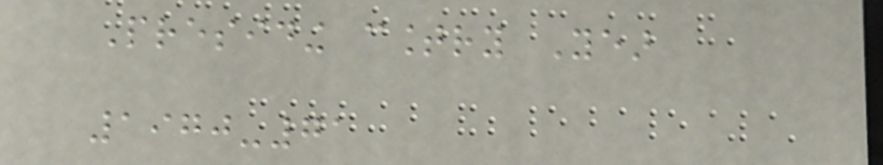Presiding country Year
1970-71
